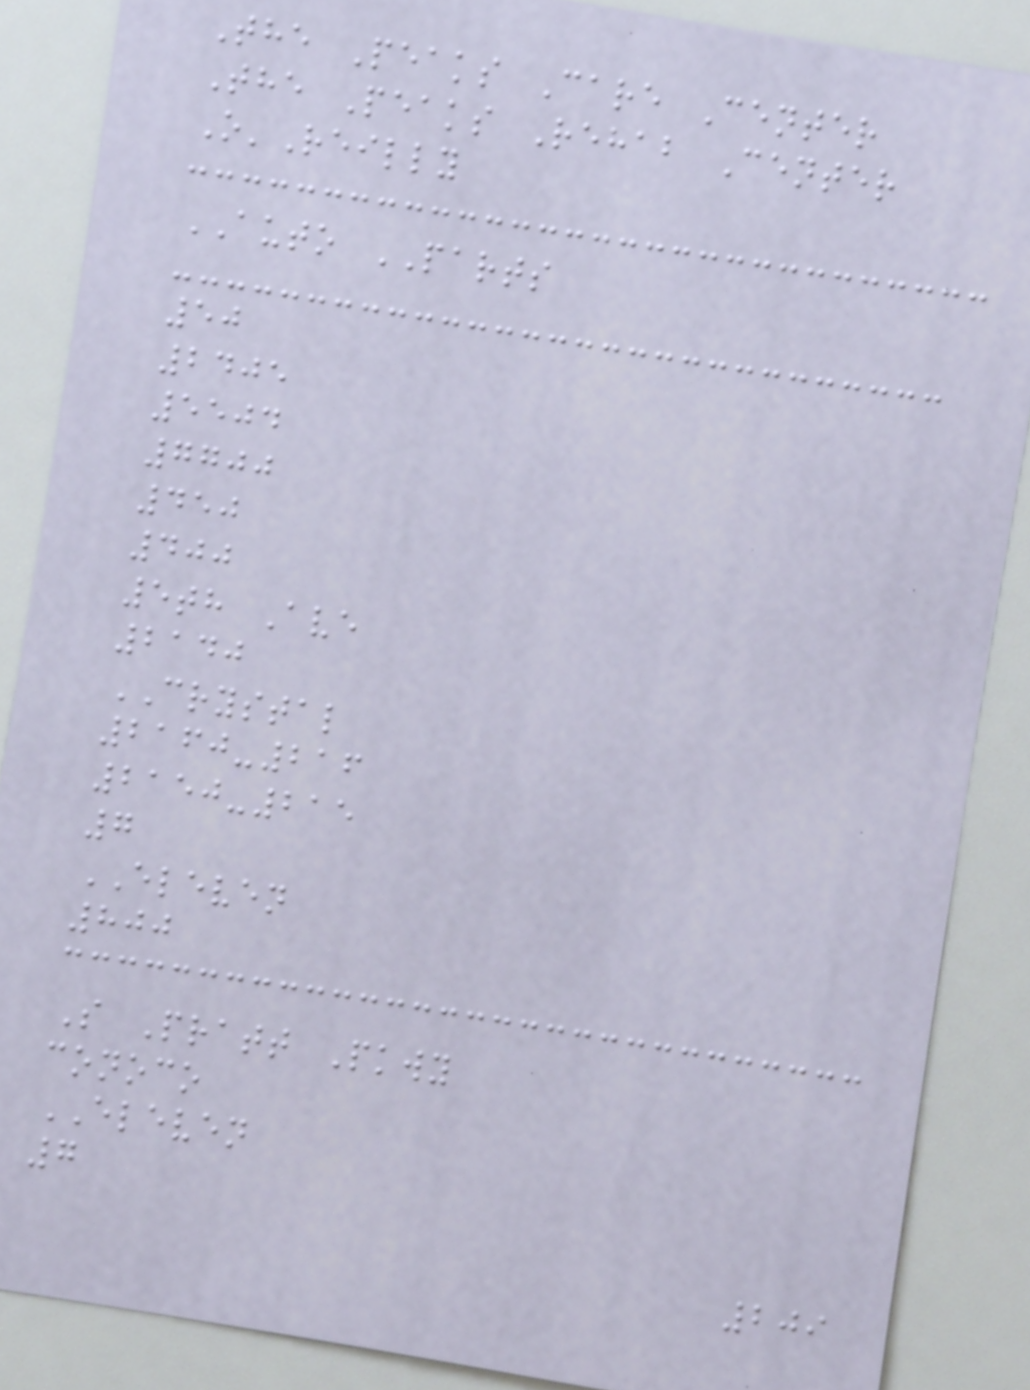The Peaks Care Center
The Peaks Rehab Center
O'Reilly
AUTO PARTS
50
2405
5504
7700
450
400
5th Ave
2140
CRYSTAL
2160-216
2150-215
7
ELEVEN
800
S Pratt Pkwy
conoco
ELEVEN
7
209
